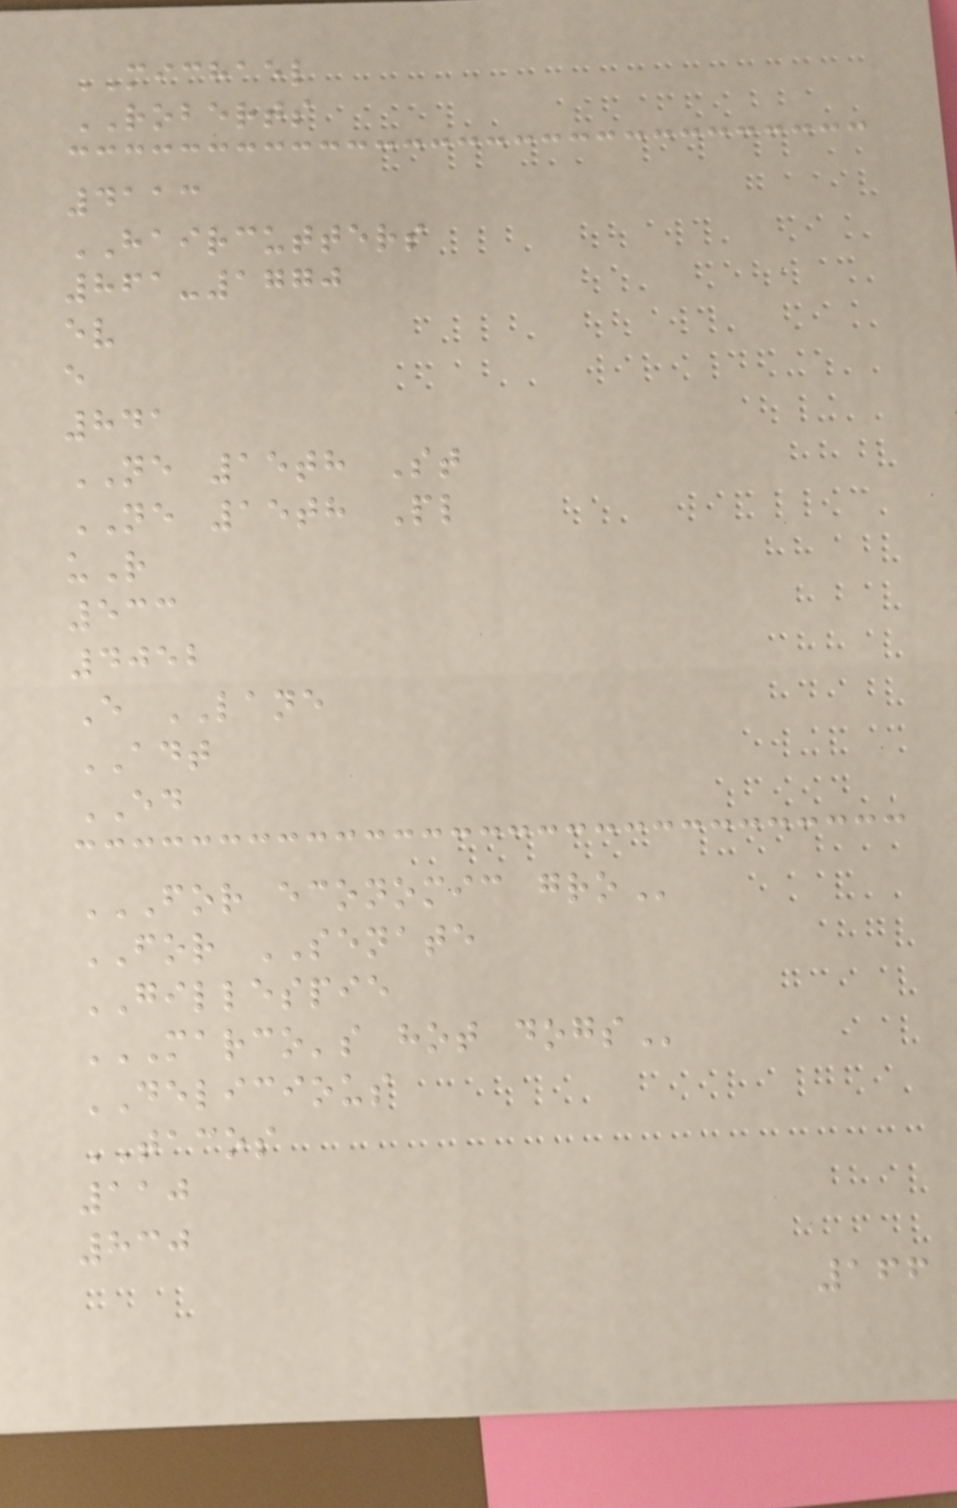MICHAEL
ROBERTS
4113
HAIRCUTTERS
861-1770
ev
e
841
NE 15th St
NE 15th Pl
uR
533
4052
E LANE
ADT
ED
FOR ECONOMIC GRO
FOR SENATE
GILLESPIE
MARCO'S HOT DOGS
DELICIOUS
TACOS
110
830
166
